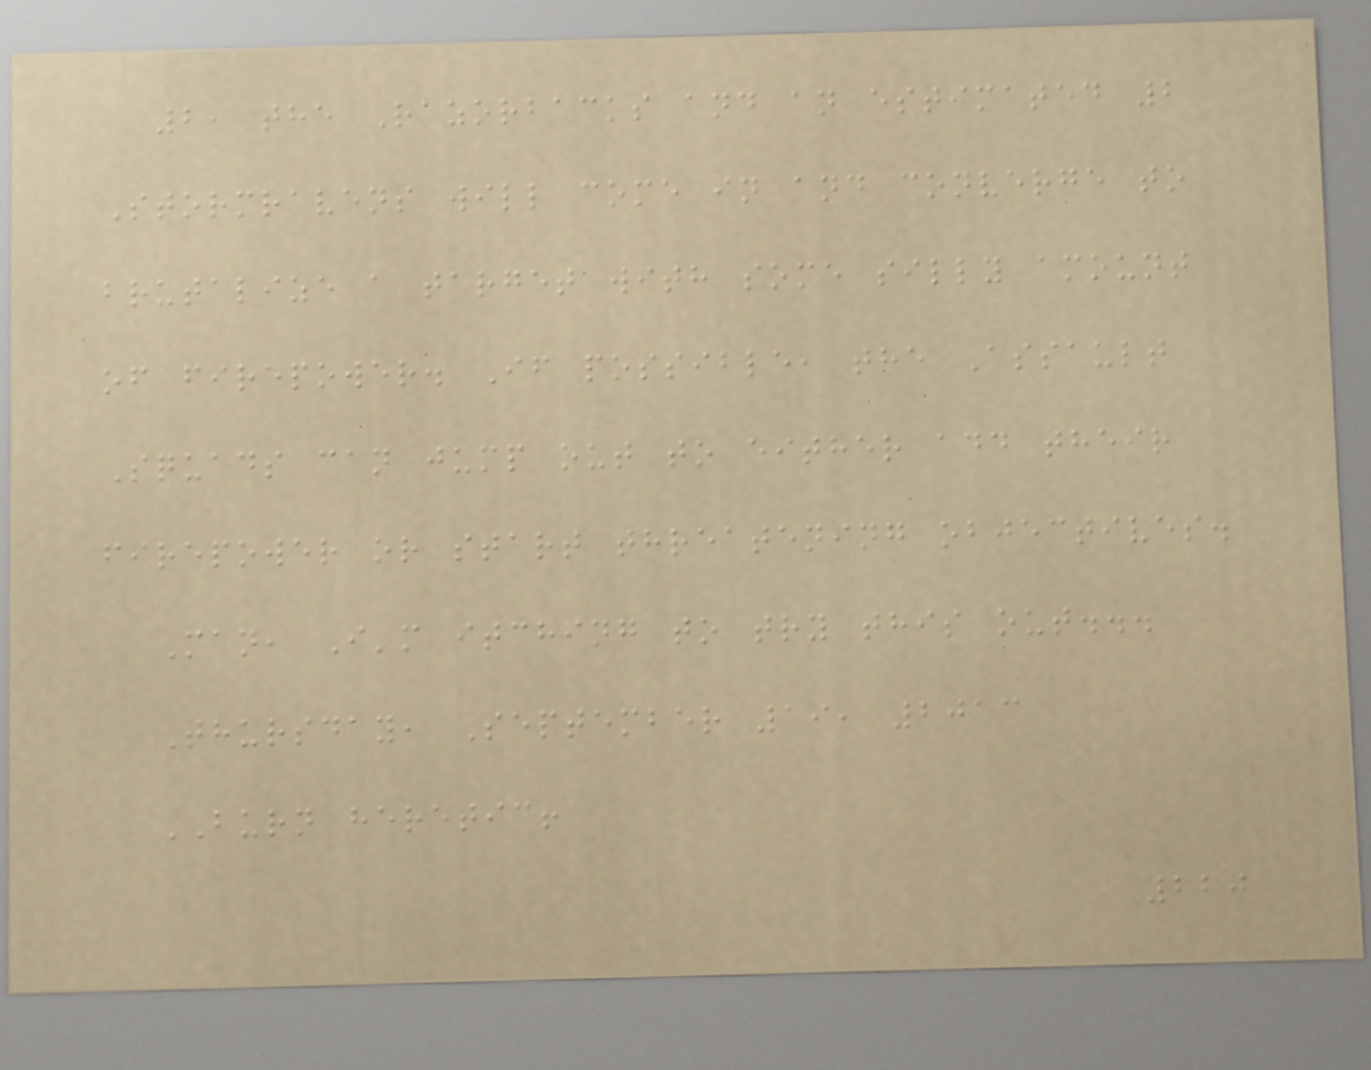2, the Razorbacks and an estimated 2
Stormravens will come in and converge to
brutalize a target with some silly amount
of firepower. If possible, the Assault
Squads can jump out to either add their
firepower or start threatening objectives.
Man, I'm itching to try this out...
Thursday, September 19, 2013
BURN heretic!
220
